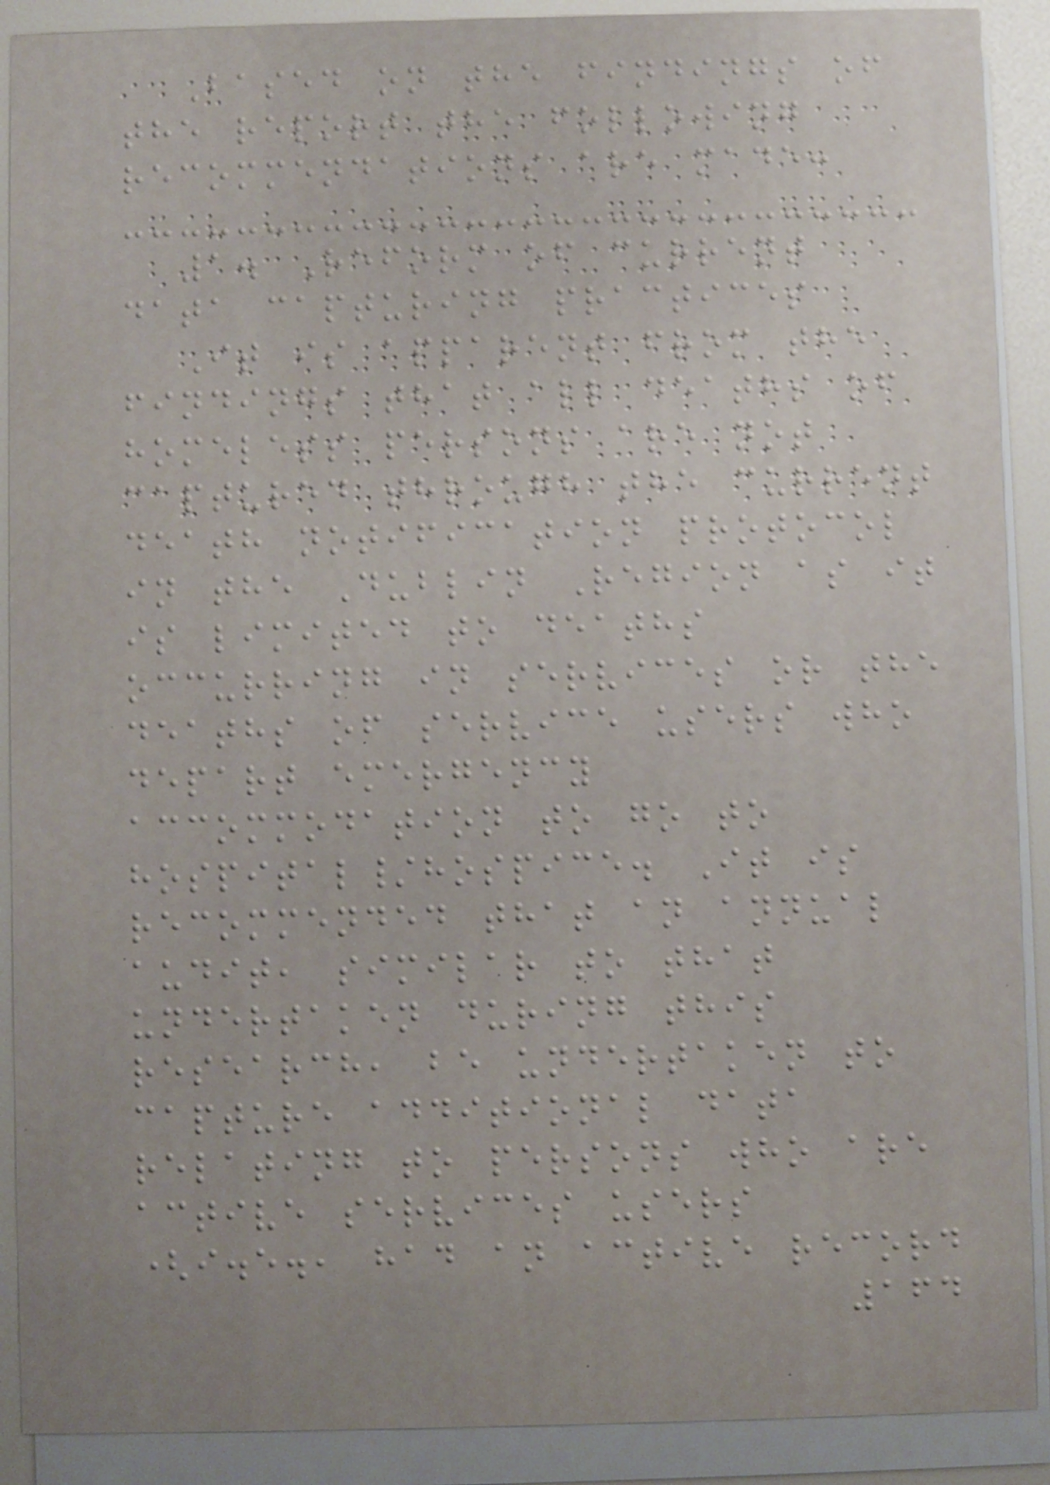Based on the findings of
the report the following
recommendations are made:
1. Reform of current
data capturing practices
It is apparent from the
findings that all deaths of
homeless persons are not
captured through the current
death notification protocol
in the Dublin Region as it
is limited to deaths
occurring in services or the
deaths of service users who
depart emergency
accommodation to go to
hospital/hospice. It is
recommended that an annual
audit, similar to that
undertaken during this
research, be undertaken to
capture additional data
relating to persons who are
active services users
(i.e., had an active record
164
